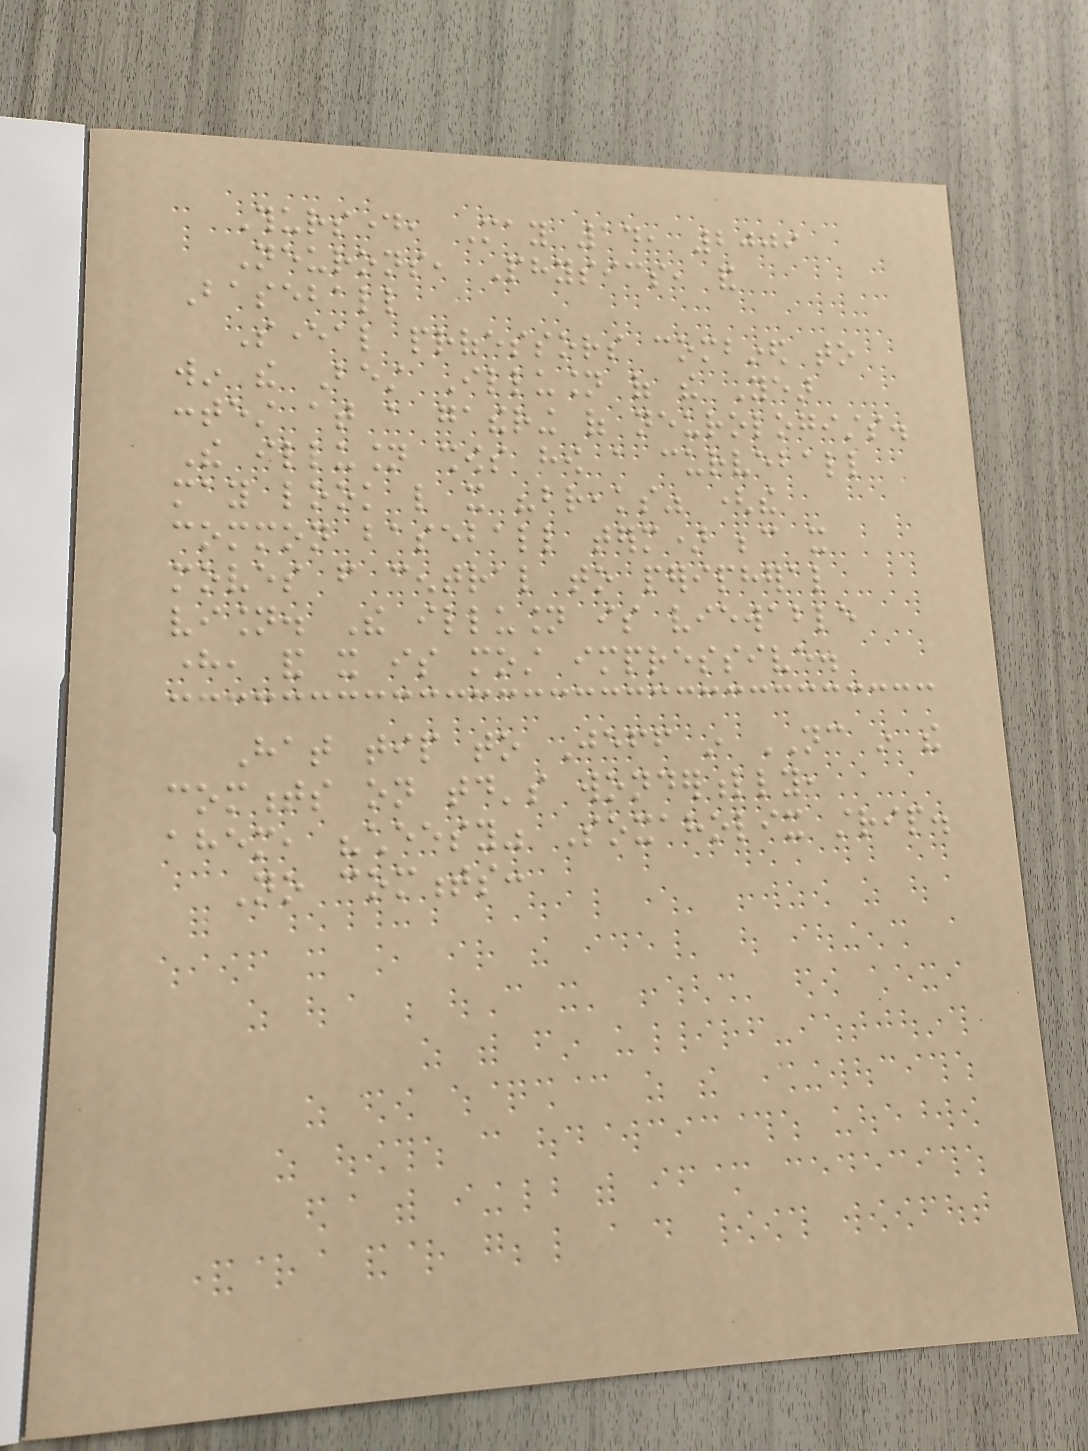Thursday, May 14, 2009
Neurons, Physics, and
Baseball
Several professors combined to
win the Best Illusion of the Year
contest at a gathering of neurologists.
The illusion shows how a curveball
may look like it "breaks" (the
common baseball term) because it
moves from central to peripheral
vision. The illusion is viewable
here, and it is most impressive.
Hat tip to Jeff in NC in the
comments on today's wonderfully,
ahem, "cheesy" Soxaholix strip.
No comments:
